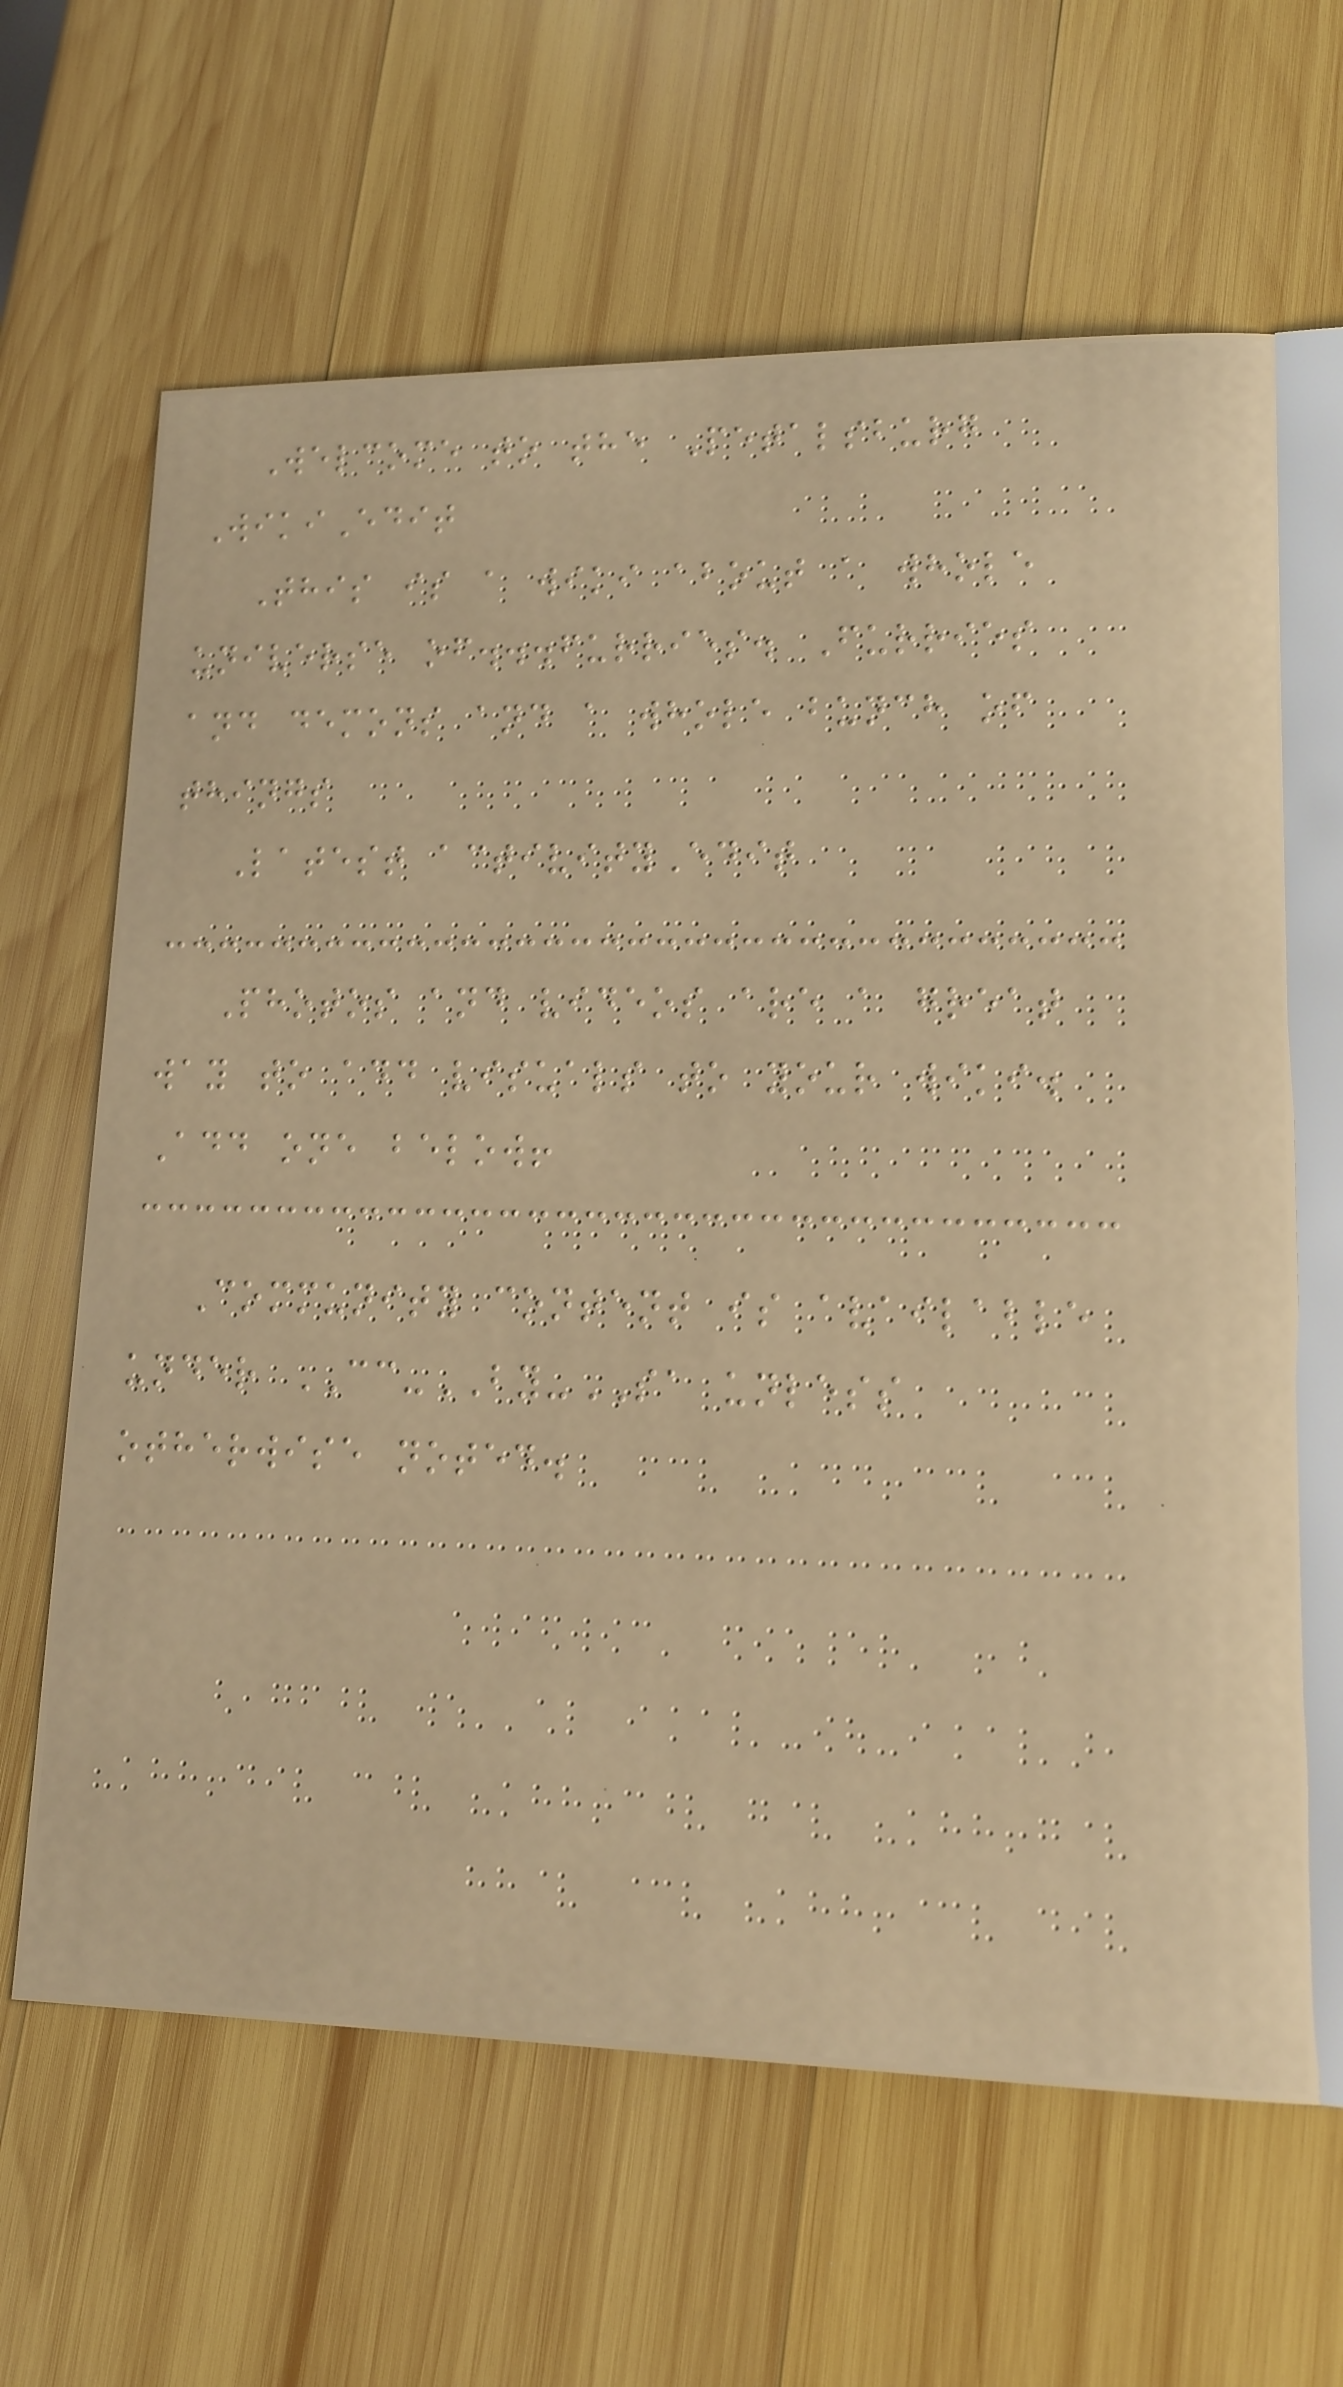Welcome to the Petalsburg
WikiEdit
This is a wiki about a whole
universe of...furries. Furries
and demons and a whole bunch of
things
Latest activityEdit
Photos and videos are a great
way to add visuals to your wiki.
Add one below!
Community content is available
under CC-BY-SA unless
otherwise noted.
